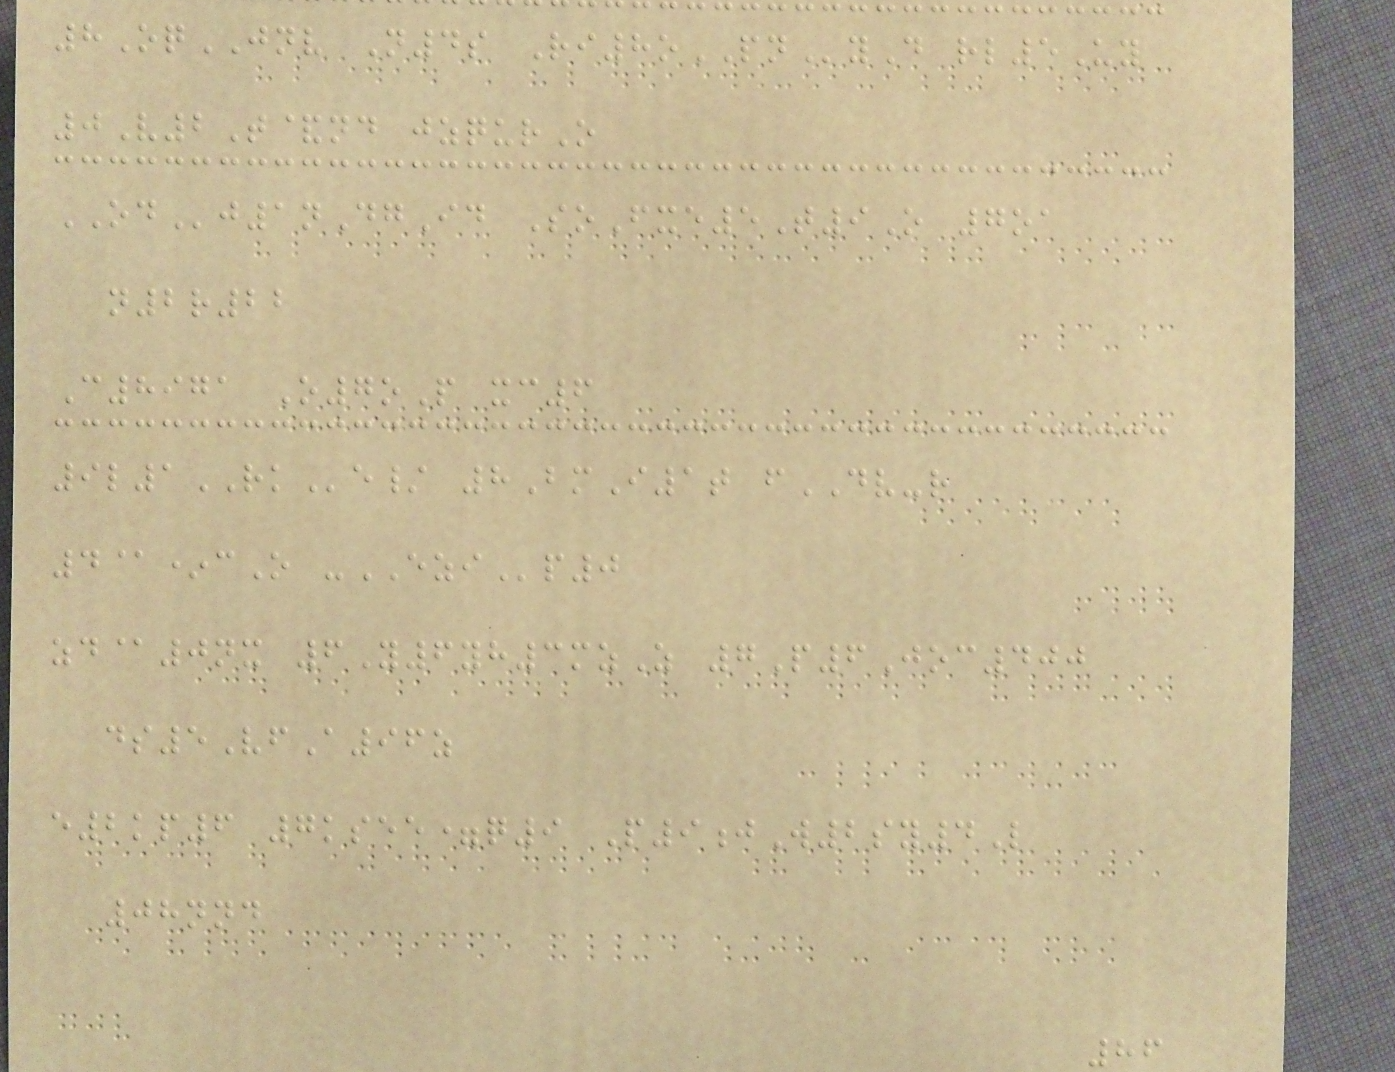8OqJNV N4s Ri8oPNyD rl5Uy
0V2T&nd jzqurO
ODj1nDgId SoFxe5T9O 7oa
n2r22
C8971 O7oP xc6
9l1RKe/ 8BmI1t fDV-r
4@*cO -EZIp0
zd@0nx 6Y6yh3mzZ 7P6Joc400
ds5VfA96z
e2kp6 7ksee=q9 P9jW2sy4L
08nnd
86
